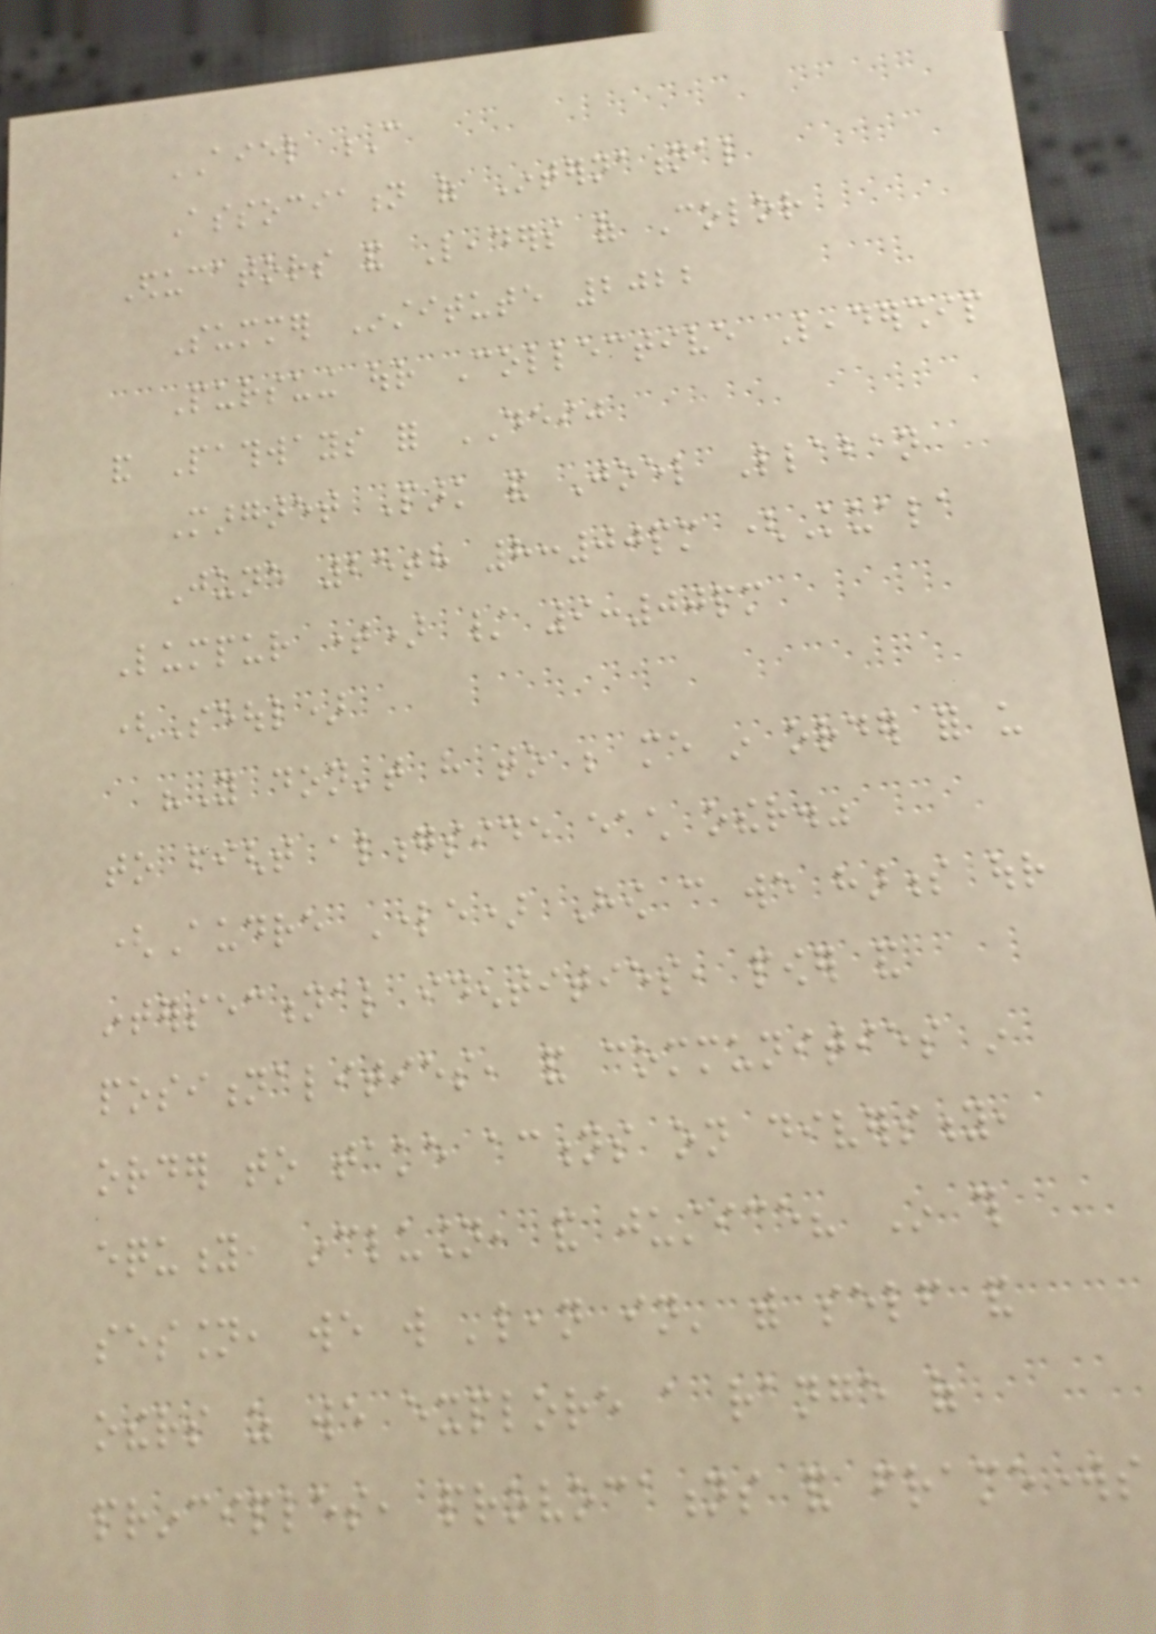AIEL C
Association of International
Educators and Leaders of Color
Summer Institute 2022
Pursuing our Collective Leadership
and Pathways for DEIJ
Margaret Park and Joel Llaban
June 25th 8:00pm (Kuala
Lumpur time) / 9:00pm
(Seoul)
"You don't have to be me in order for us
to fight alongside each other."
(Audre Lorde) How can we harness our
intersectional identities, power and
positionalities, and communities in
order to take actions on diversity,
equity, inclusion, and justice? In this
session, we will 'lean in' with self and
others as we explore a range of
principles, provocations and frameworks
